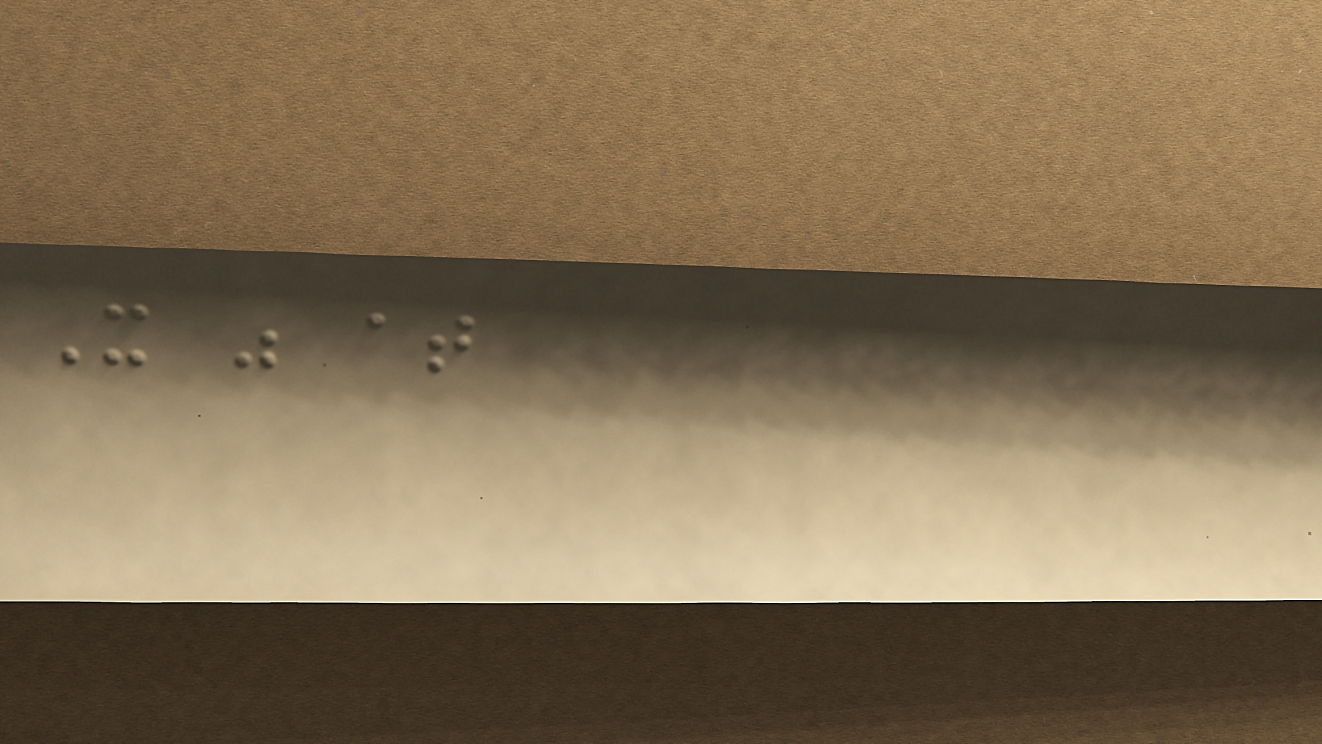It was at
